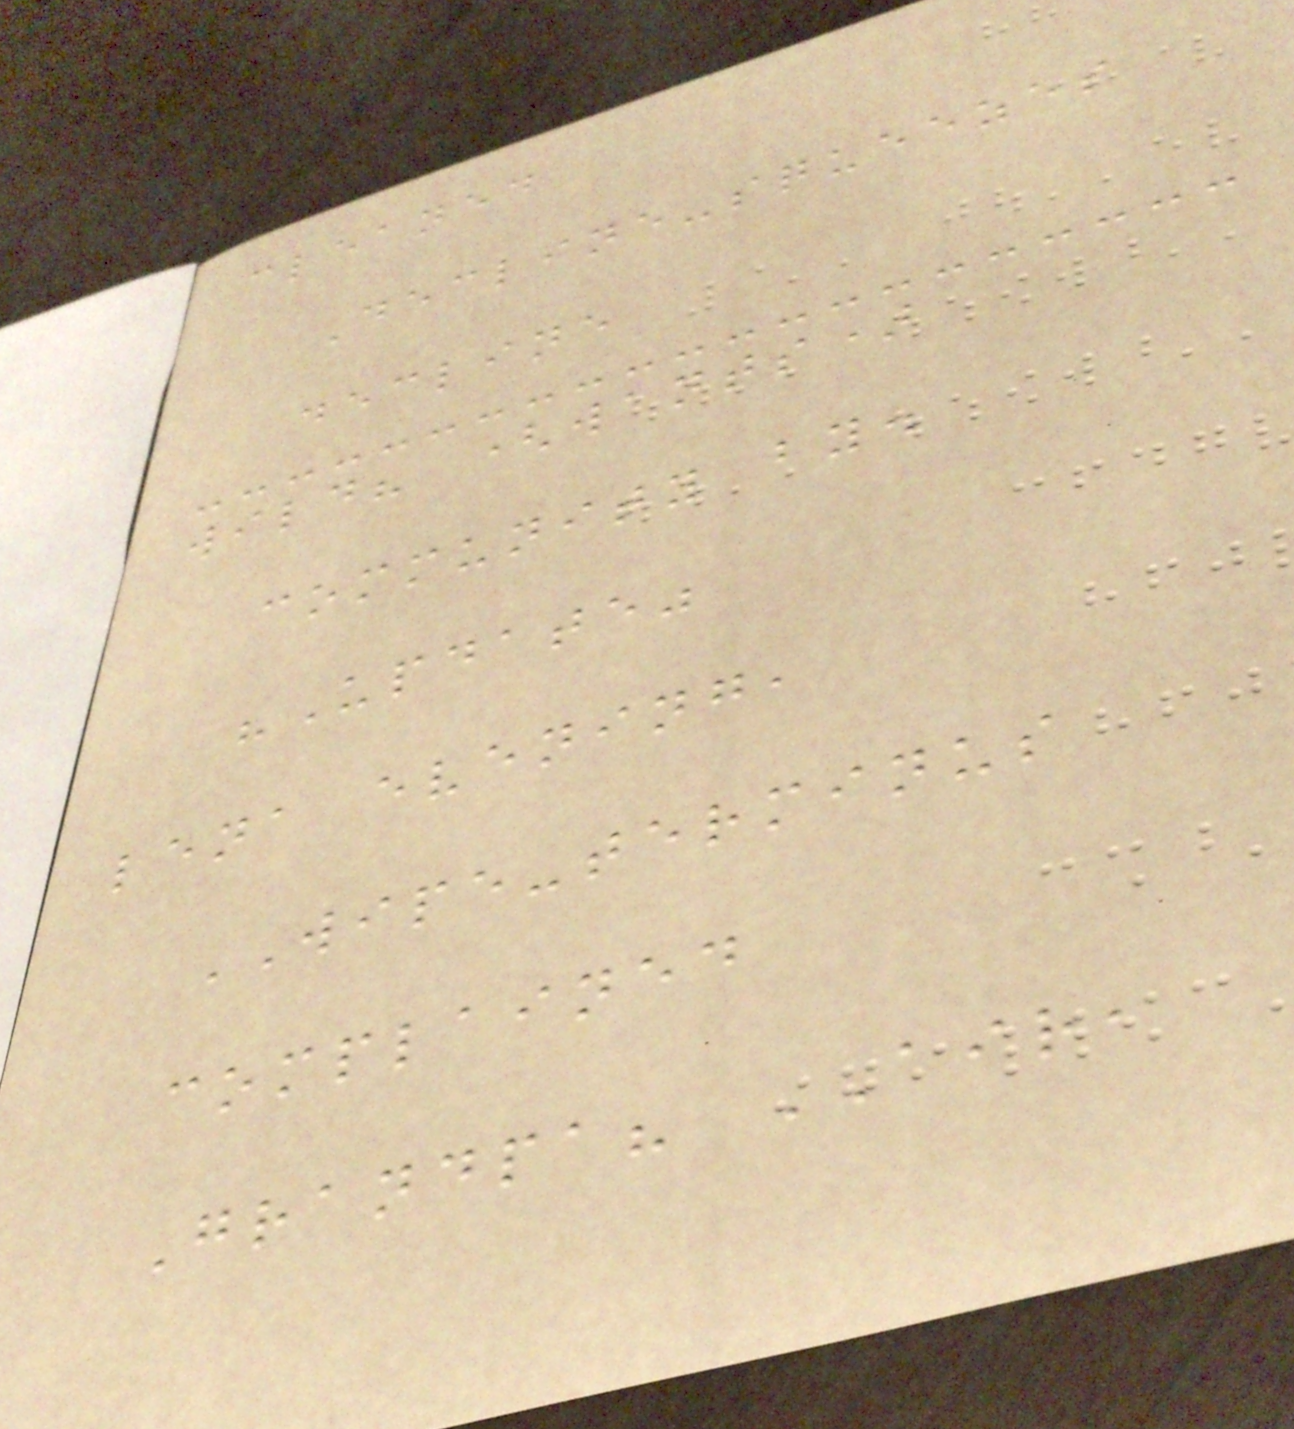cleaned
Decline-squeezes
decline
wild? (wants)
community by.
"Update"
lena evening,
WIPE-terminus
complained
Grandpa? AIR,
